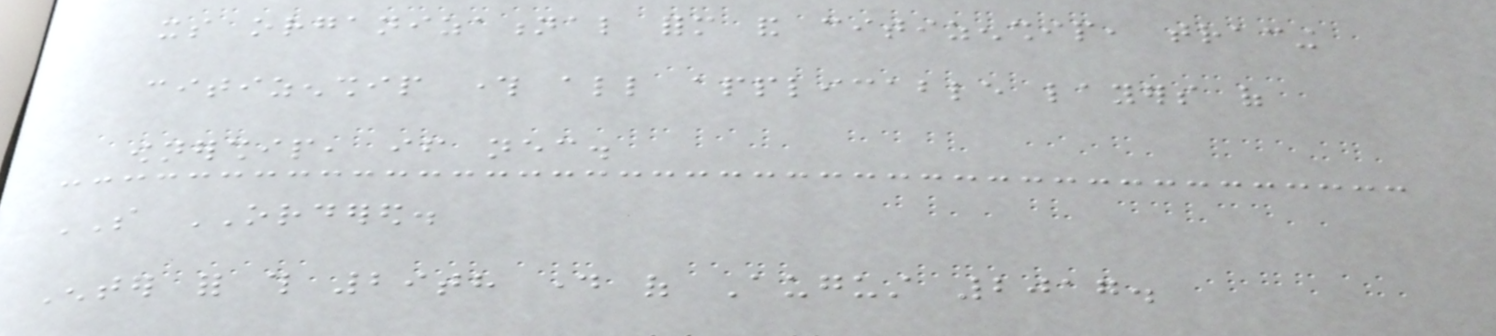its organizational form and citizenship, tracing
citizenship through all applicable layers of
ownership, if necessary.
SO ORDERED.
Enter for this 29th day of August 2017.
